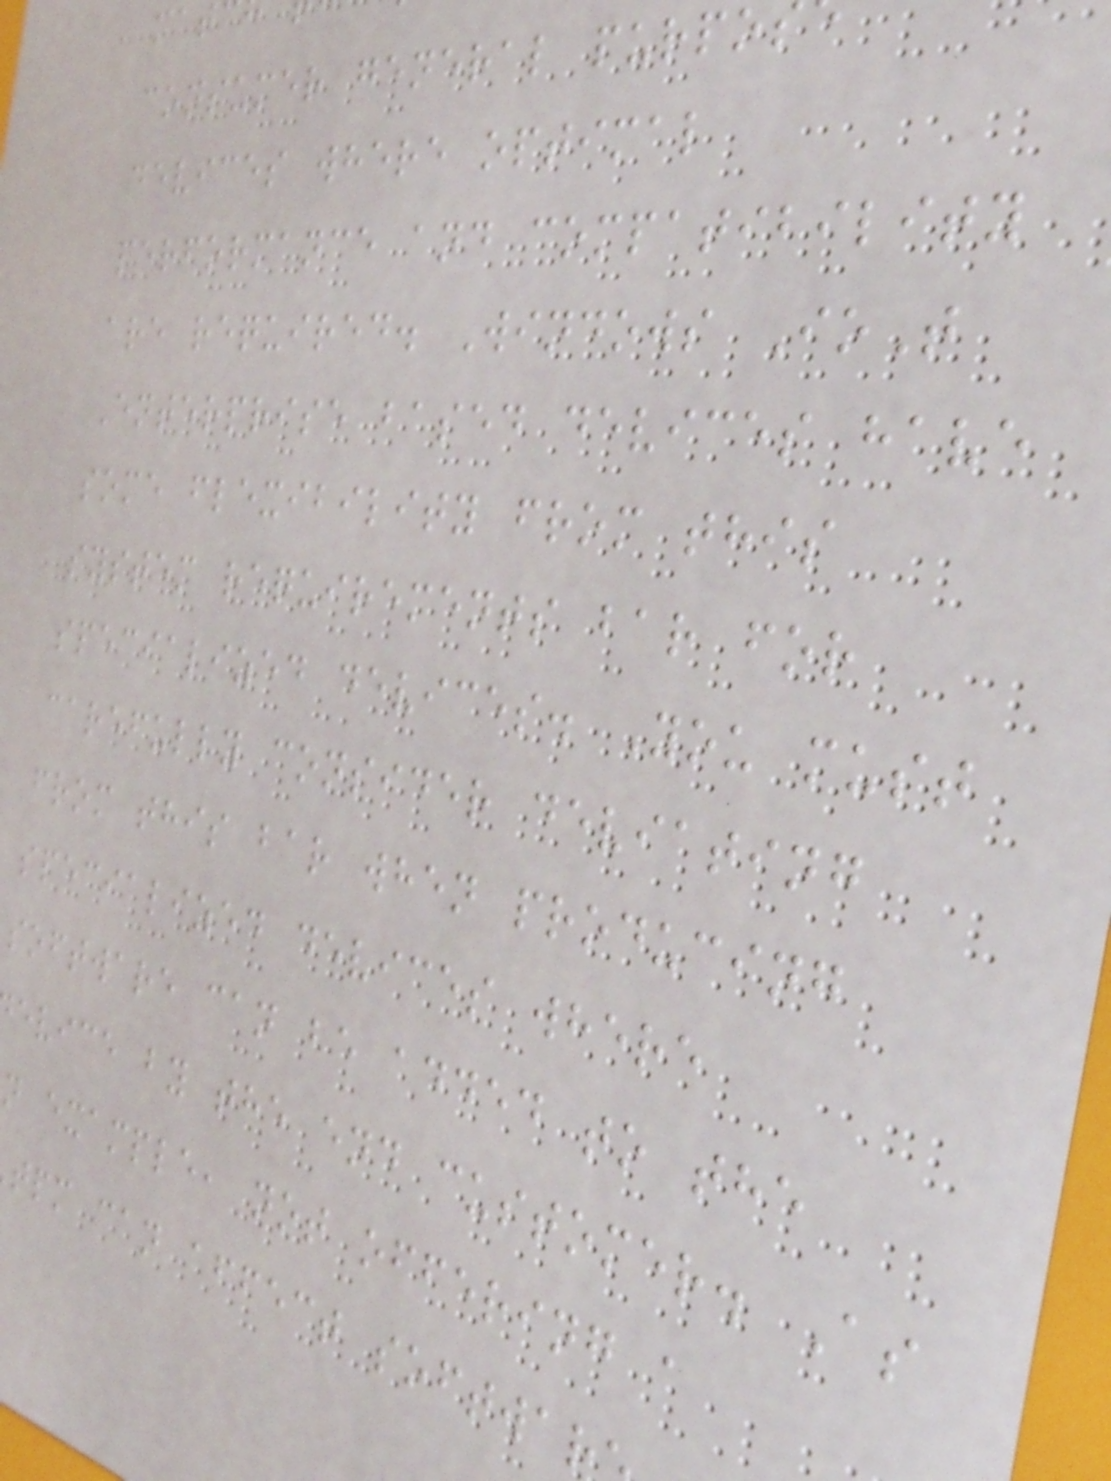consumer general purpo
devices where optimal
performance and compatibility
are required. Windows IoT
Enterprise based devices have
some flexibility from this
system requirements bar for
specialized devices. You must
carefully consider deviating
from this bar when producing
specialized devices where
software can be added to the
evice by the end customer. As
n example, not offering a
tpm can affect softwar
